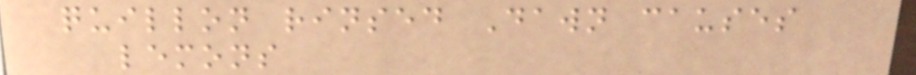quillon rinsed Dawn causes
lemons
